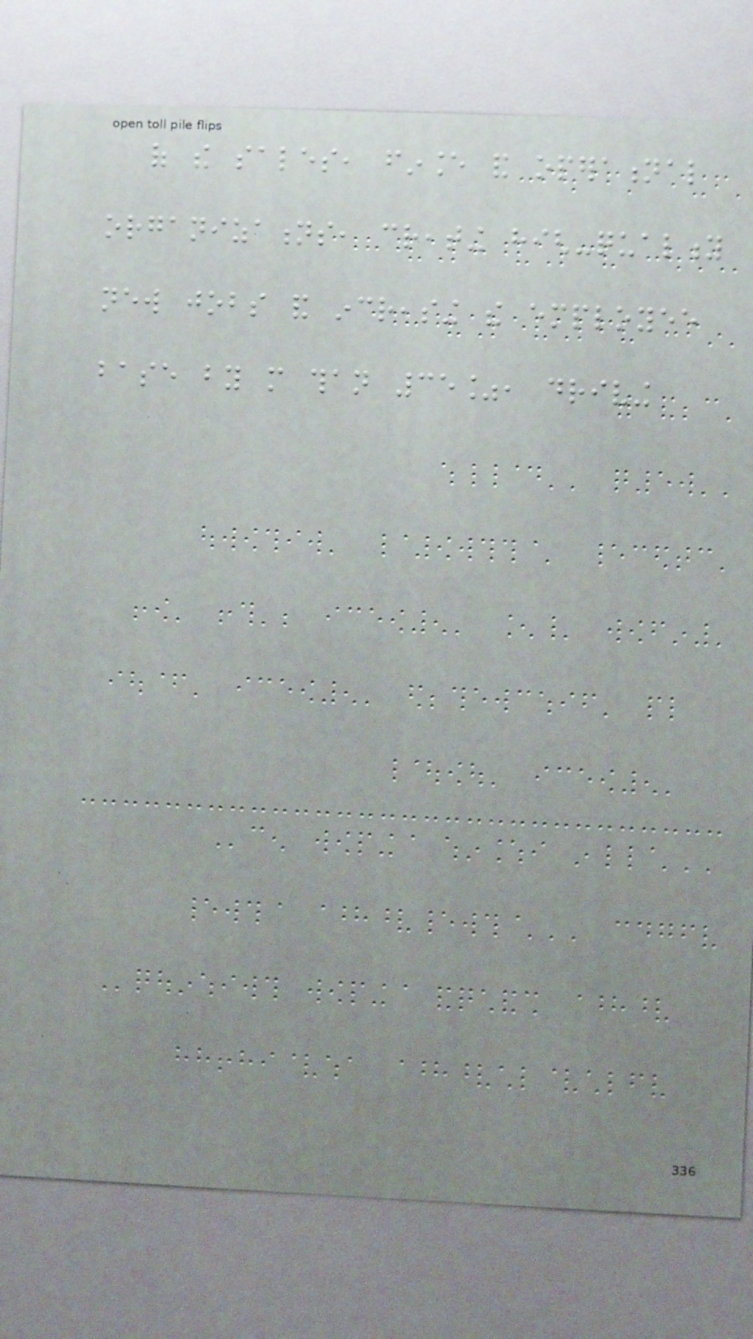of the sales, finance and operational
organizations, creating high-quality
new jobs and increasing the employee
base by more than 35%, driving
